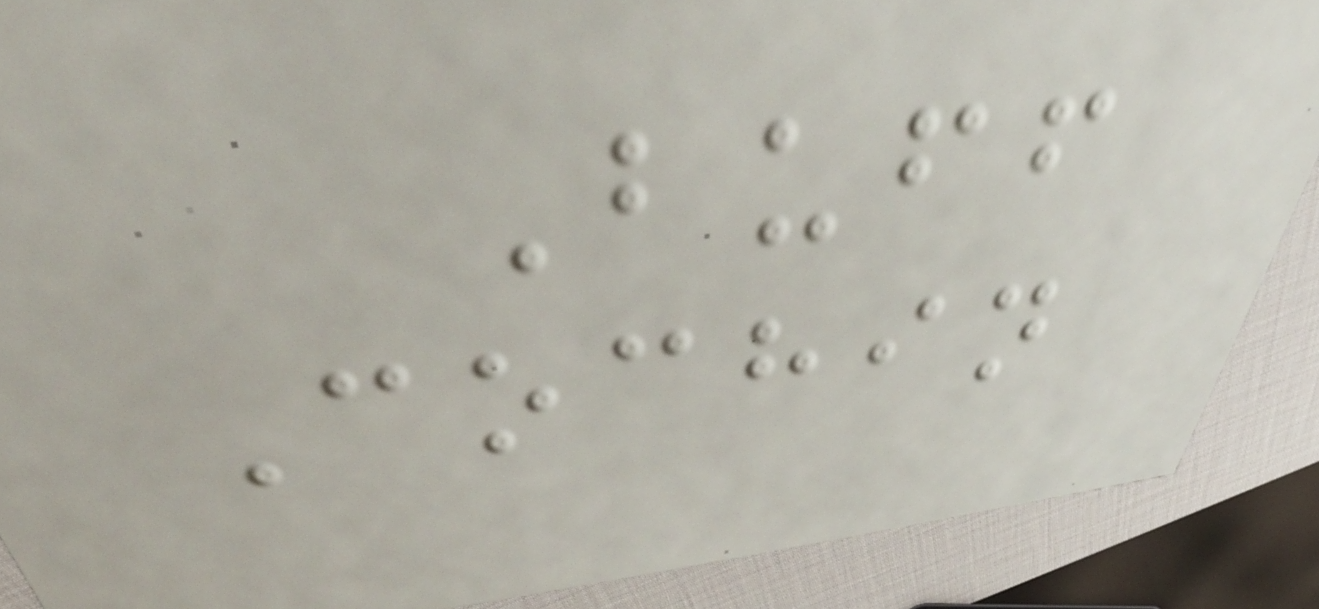Buff
Cochin
